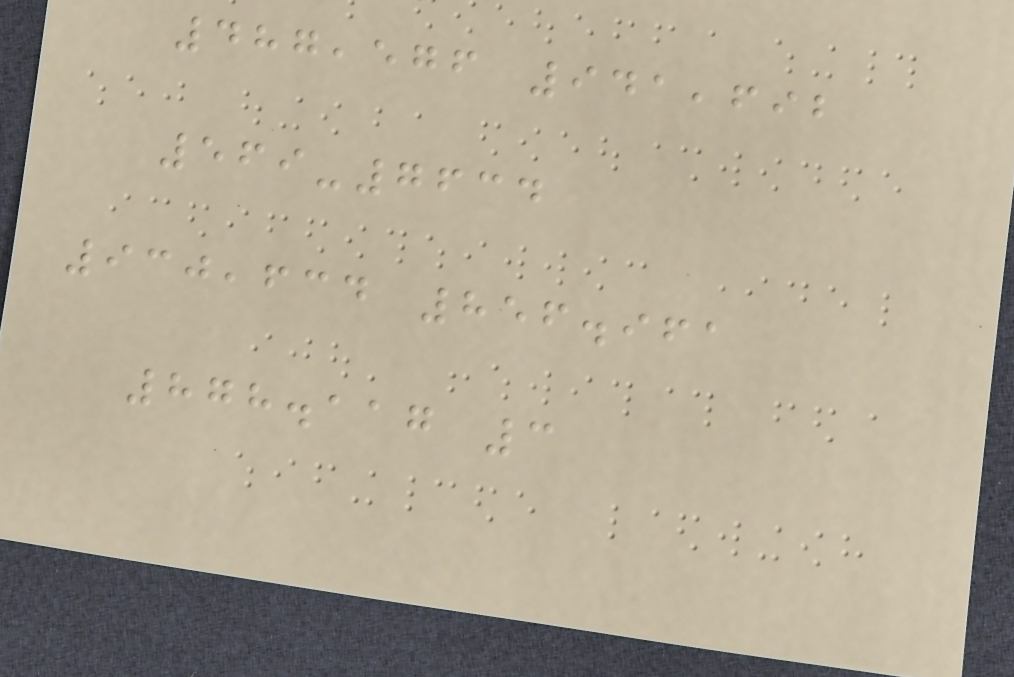487,576 941,692
569-7634
930,634 856.961
878.117 3
